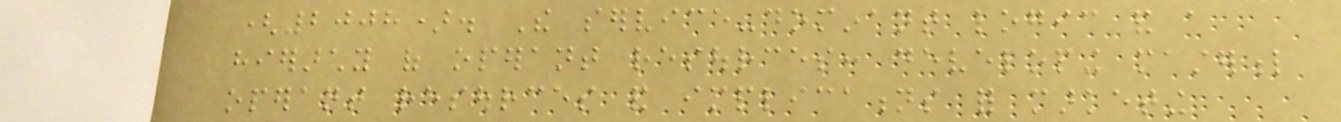(2008). The service-dominant logic and a
hierarchy of operant resources: developing masterful
operant resources and implications for marketing
